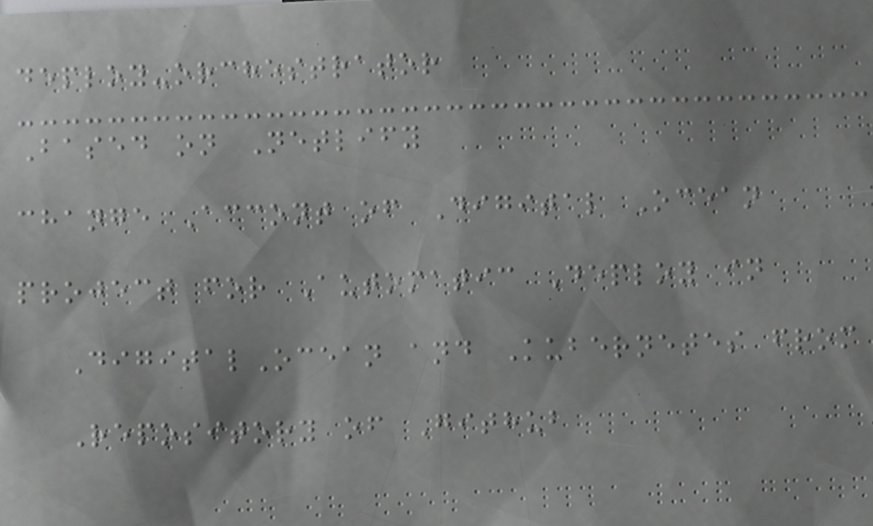deploy-orchestrator
Based on Netlify
change Accont of Digital Ocean
project for Automatic Deploy in
DigitalOcean and Kubernetes from
Repository of Github
